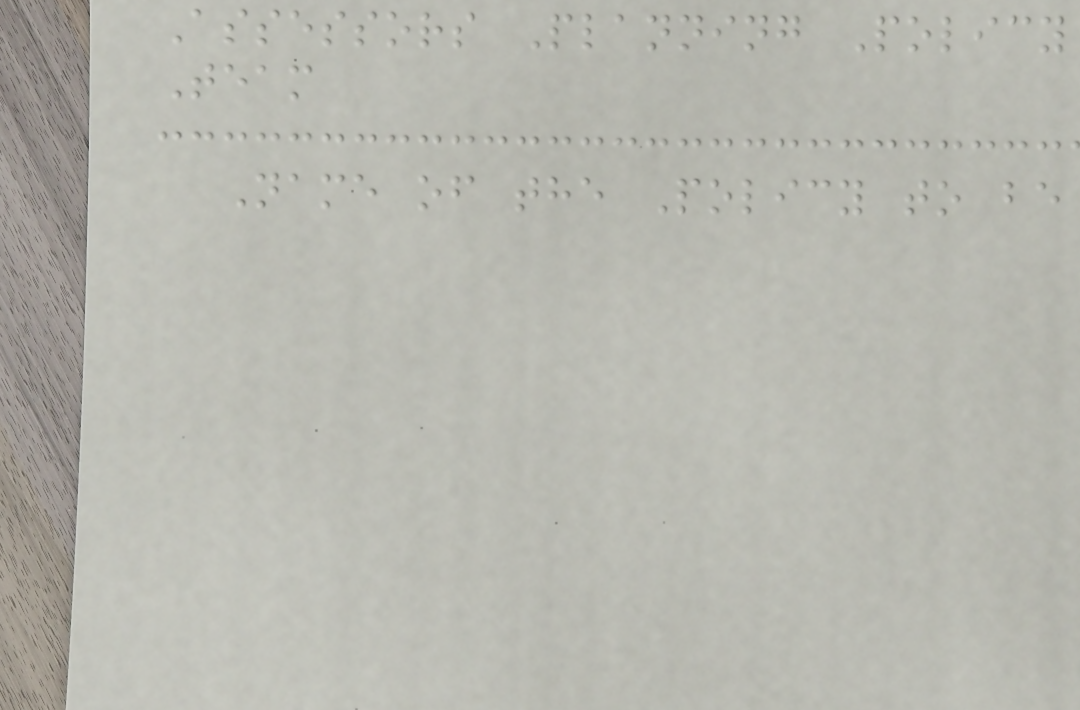Assessors Planning Policy
Team
Name of the Policy to be
